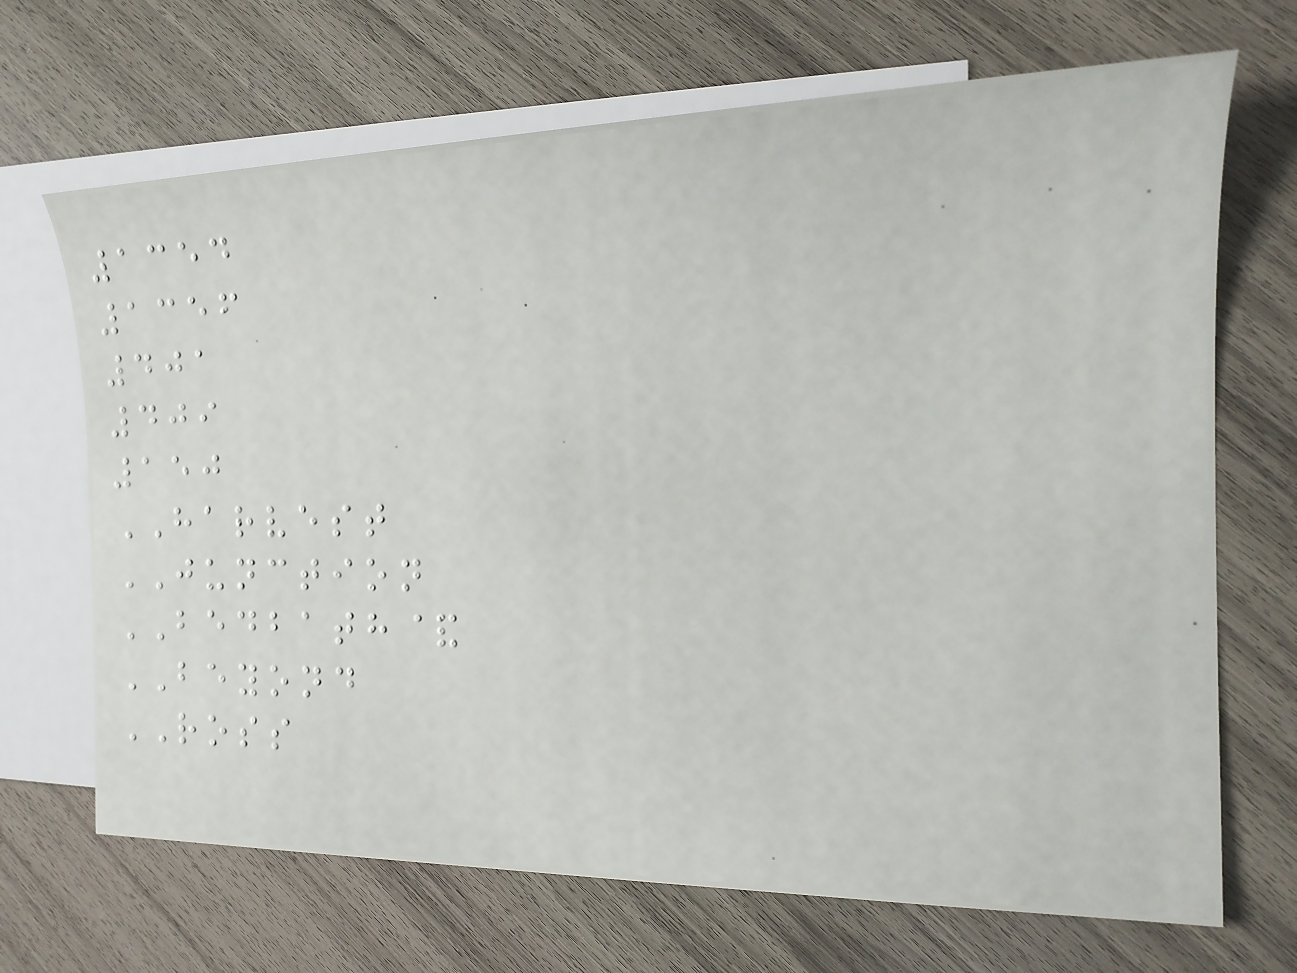1354
1356
401
409
150
HARVEST
JUNCTION
BEDBATH&
BEYOND
ROSS
